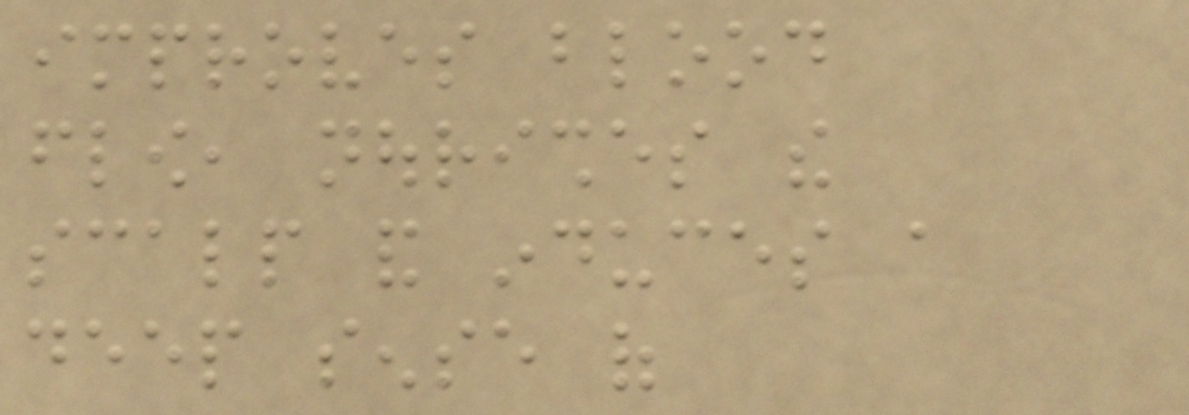improves blood
flow, nourishes the
scalp and induces a
deep sense of
